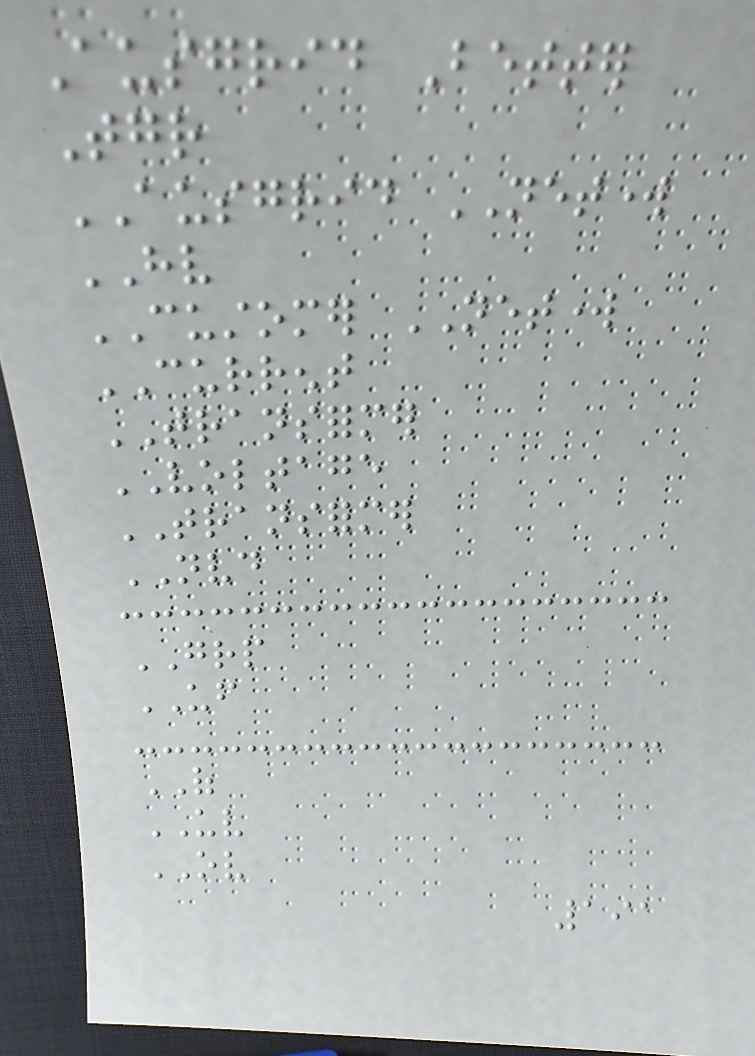Ausgrid Better
Together
AUSGRID NETWORK
HV
CUSTOMER NETWORK
CURRENT
TRANSFORMER
VOLTAGE
TRANSFORMER
NVD
GRP
UF
OF
UV
OV
191
